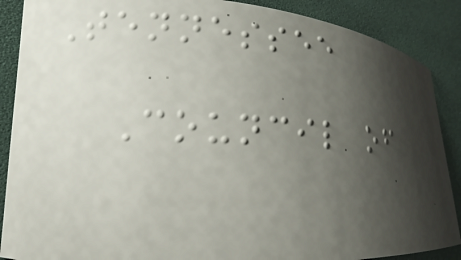Tennessee
Council of
